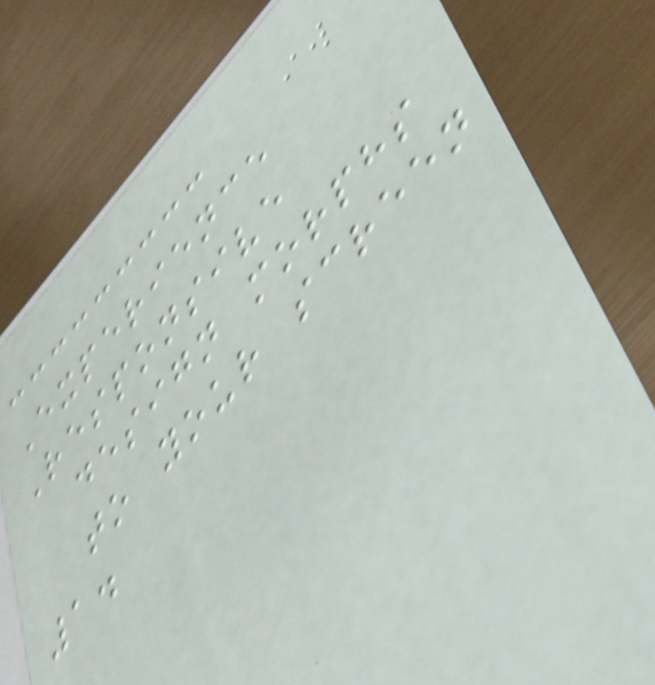Experience
Responsive
design morphs
to your screen
1.
